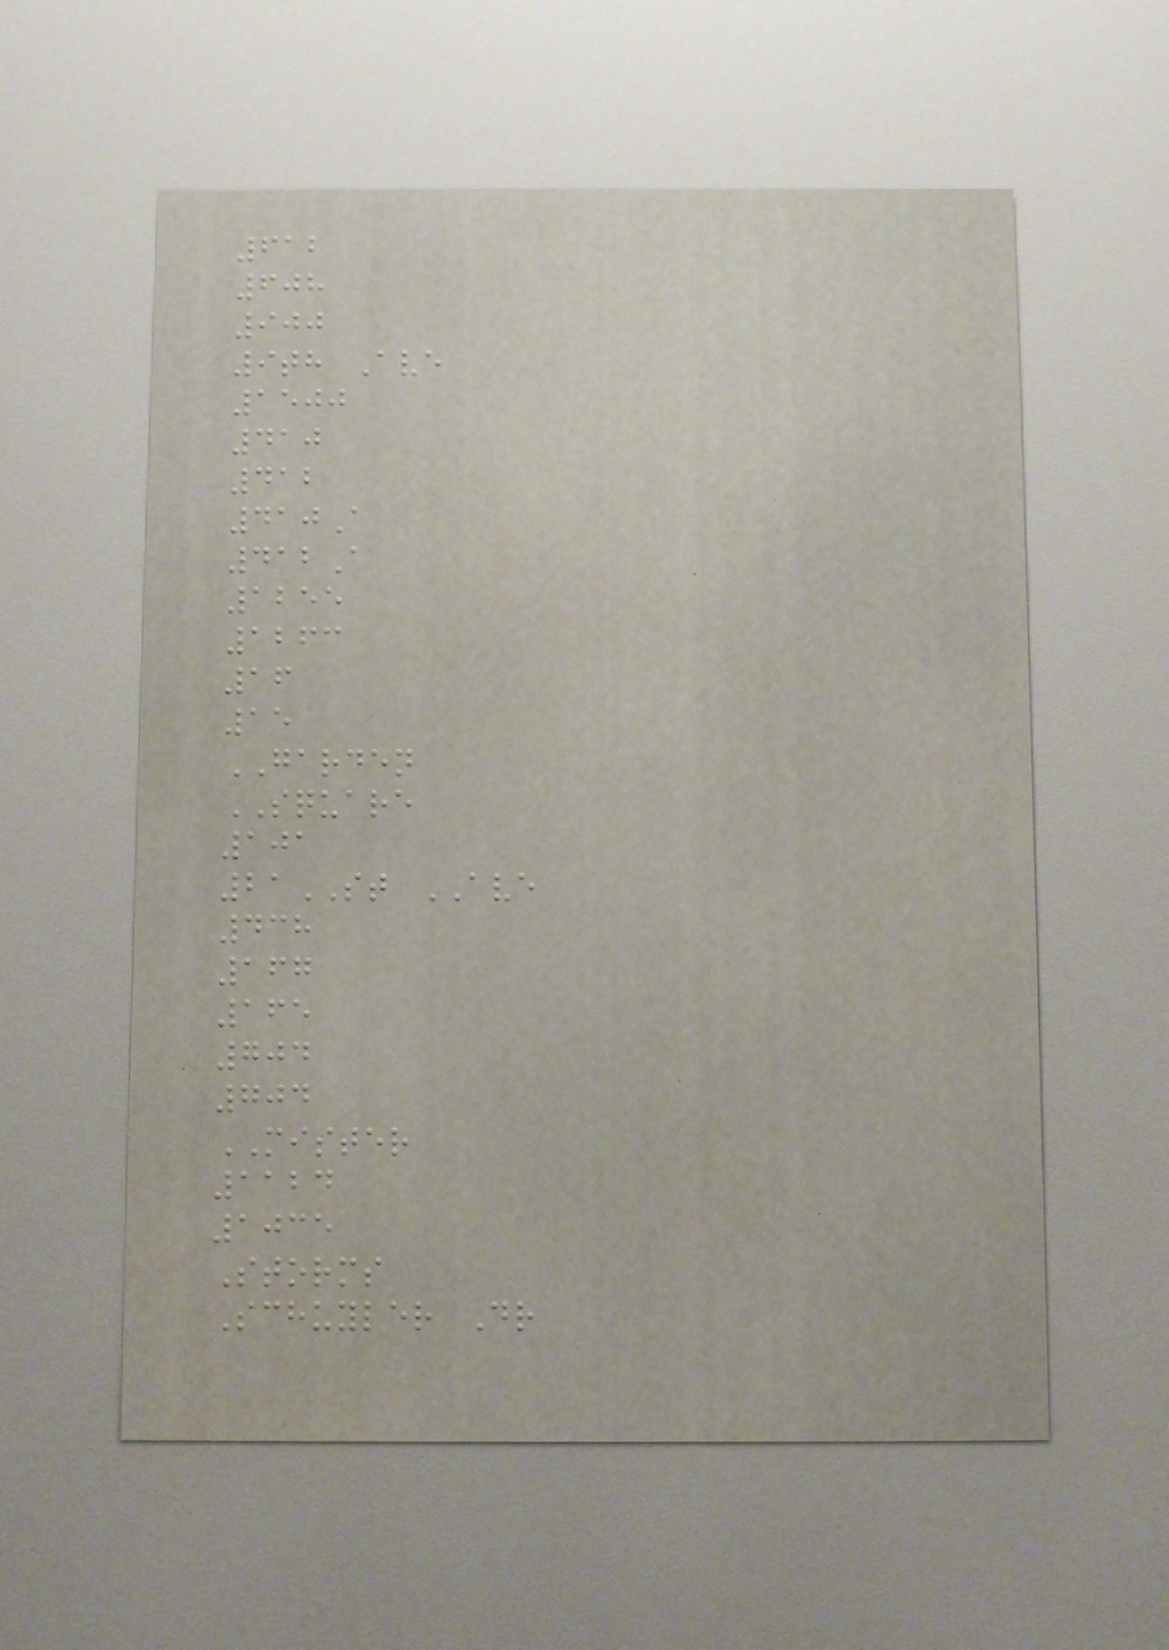612
608
900
9th Ave
1500
410
412
410A
412A
1255
1263
16
15
GARDEN
SQUARE
101
21ST AVE
438
167
165
704
704
MISTER
1124
1035
Storms
Schuyler Dr
